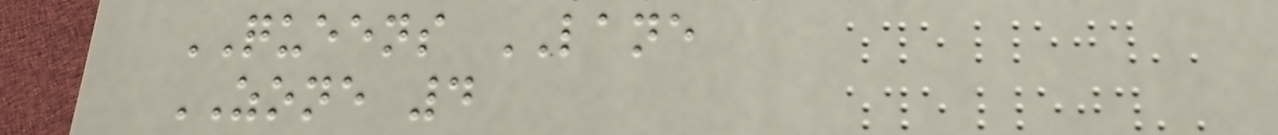QUEENS LANE
ZONE 4
